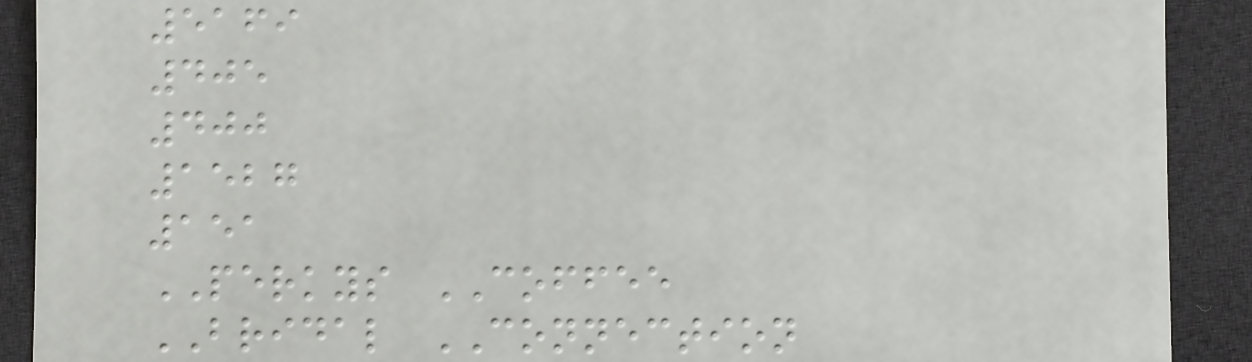5169
405
400
1527
151
PERKYS COFFEE
BRIDAL CONNECTION
